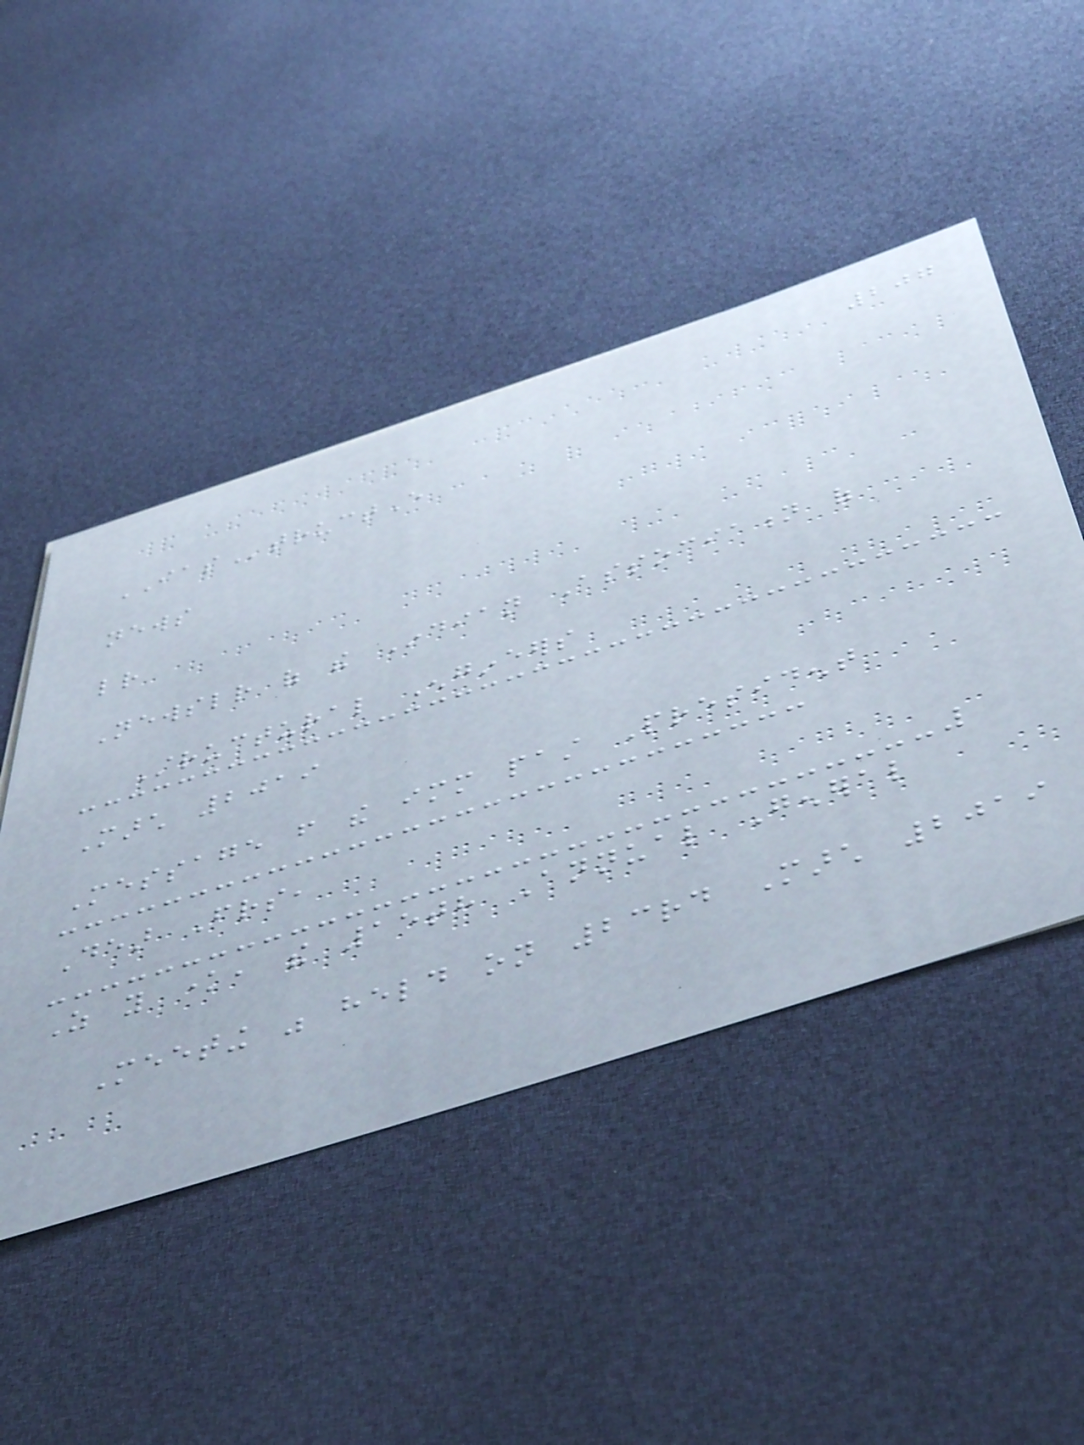207
IAStructE
news
letter
Newsletter of the Indian Association of
Structural Engineers
March 2019
Message from the immediate past President
Dear Friends,
As you know, the 15th Annual General
Meeting was held on 23rd March 2019
